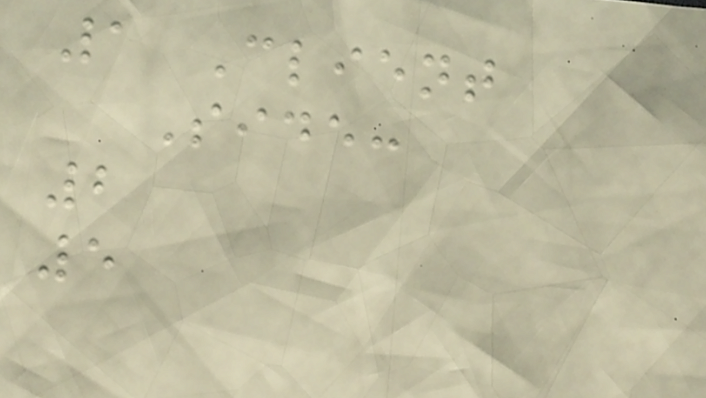1 Client
Side:
2
5
